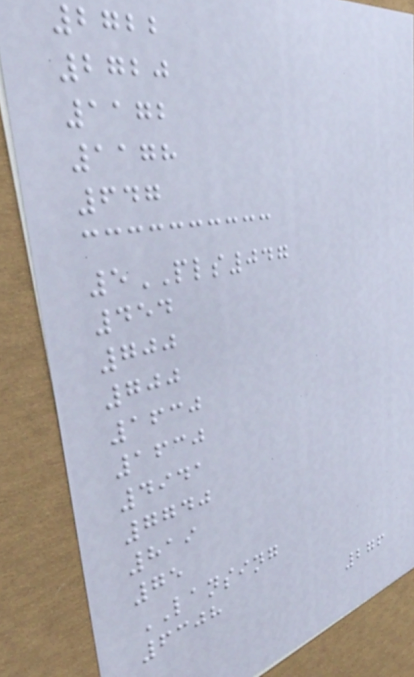2722
2720
1172
1178
647
5PLS047
454
700
700
1630
1630
4941
7740
819
75
LANSING
6308
276
